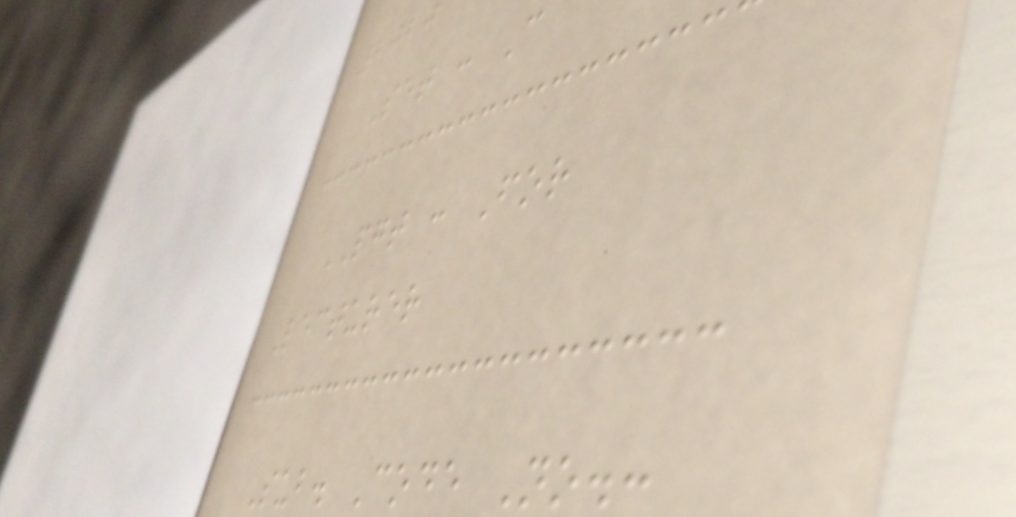2020
Set : C
PGT : For
Lecturer
Sub. Code No.:
